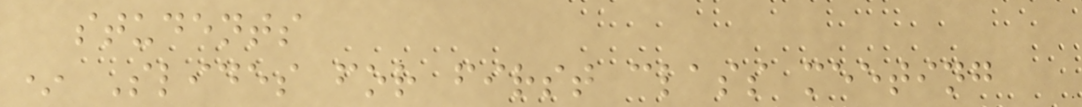students
* Slides for first class meeting
